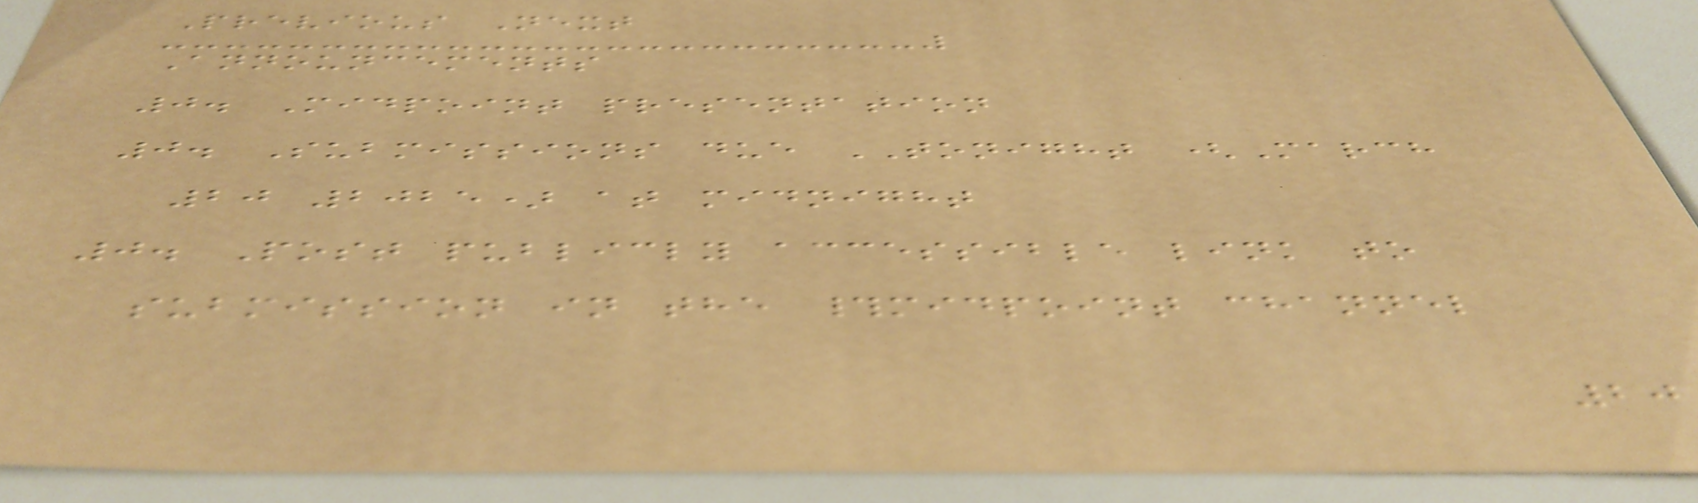Previous Next
Announcements
0. Midpoint presentation
0. Submissions due TONIGHT (March
20 2025) at midnight
0. Post publicly accessible link to
submission in the #midpoint channel
20
